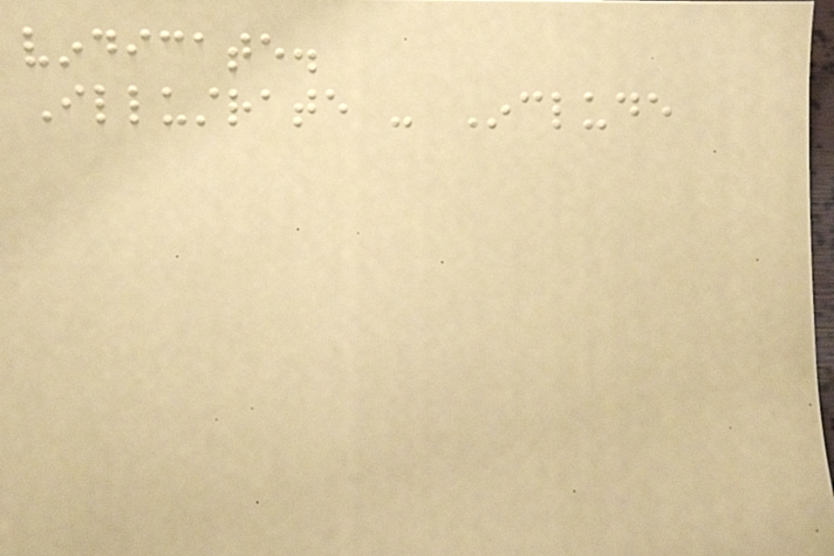vindicate.
Illustrate - Include
